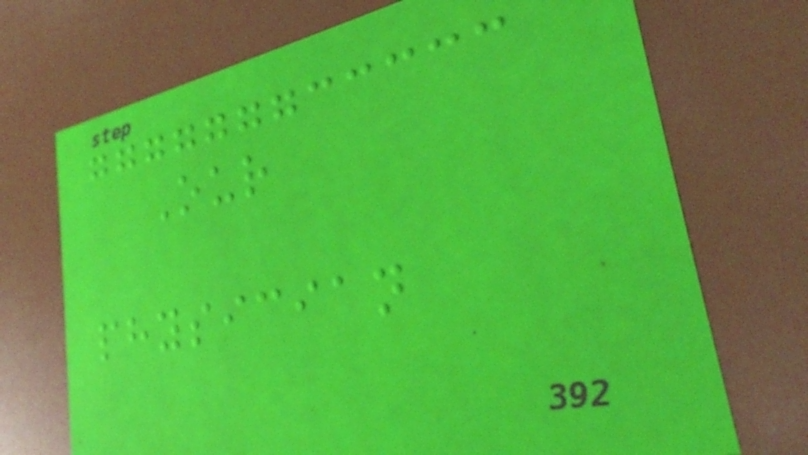Our
physician
